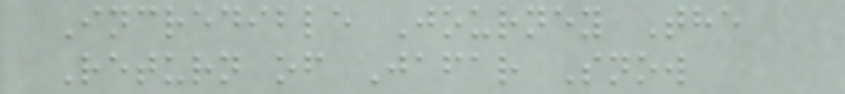Incredible Journey The
Return of Jafar Snow
